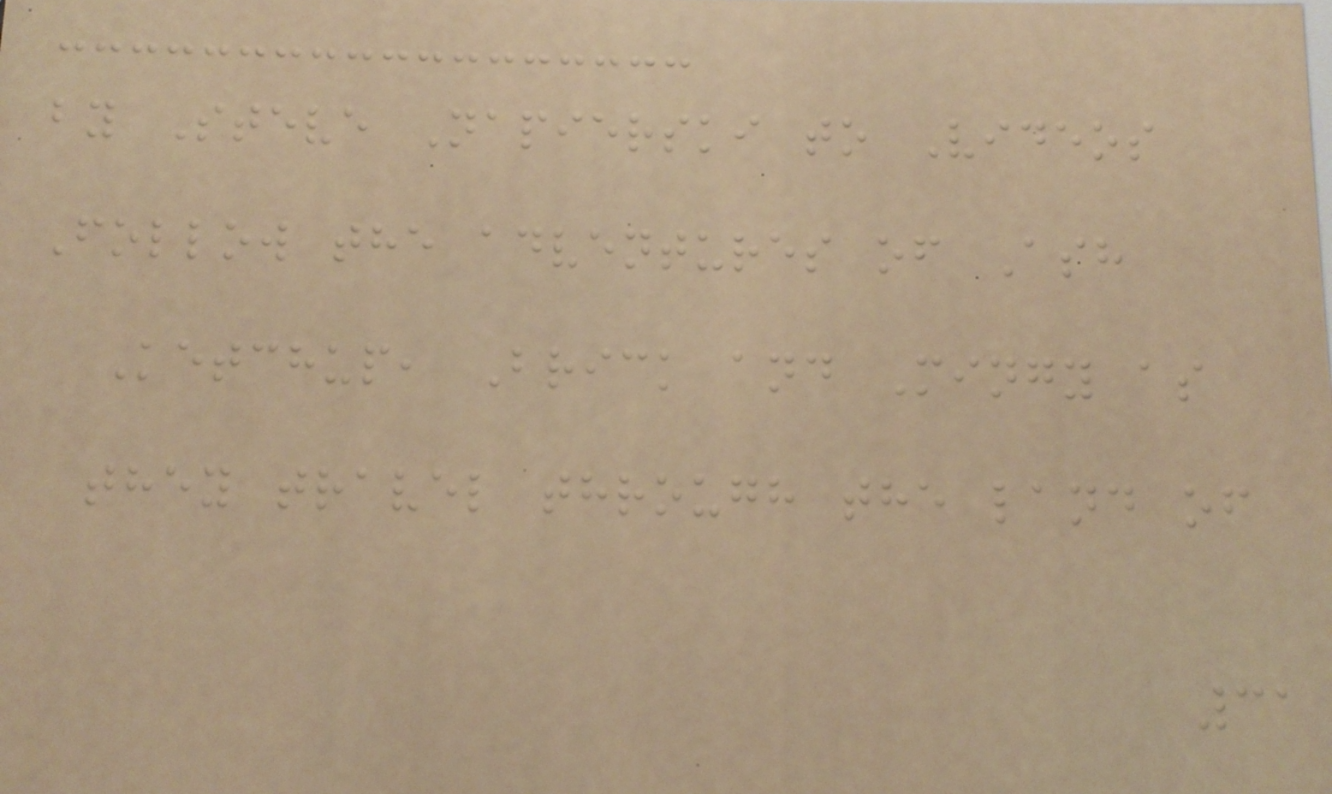by Steve Napierski to Videos
Follow the adventures of Ash
Ketchup, Brick and Mingy as
they travel through the land of
31
